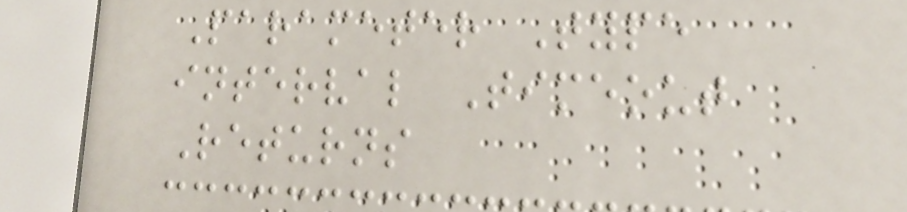Parameter Type
interval Timeout
Returns
